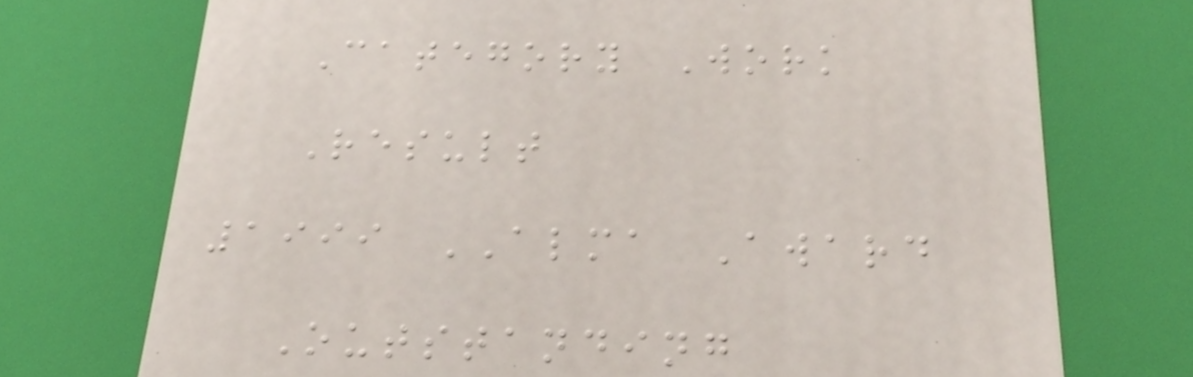Category Work
Result
1999 ALMA Award
Outstanding
